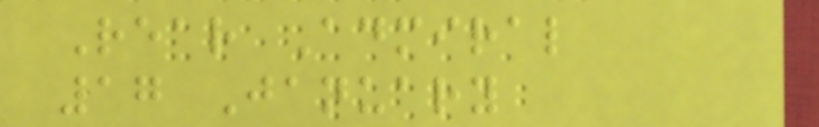Rear Admiral
17 January
